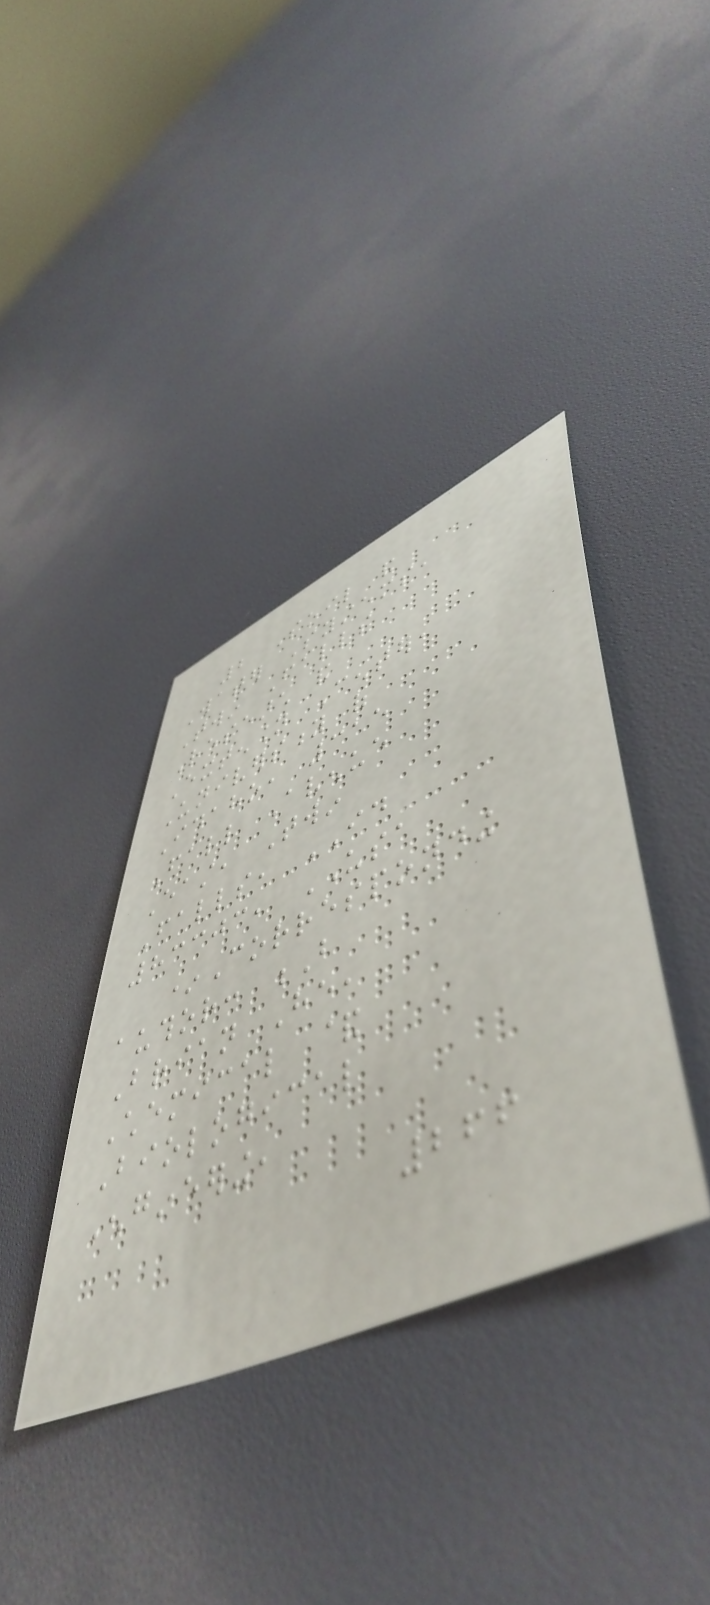2 Soil and
Water Systems,
Twin Falls
Research and
Extension Center,
University of
Idaho, 315
Fall Avenue
East, Twin
Falls, ID
83303, USA
*Corresponding
author: B
Brian He,
Chemical &
Biological
Engineering,
266
